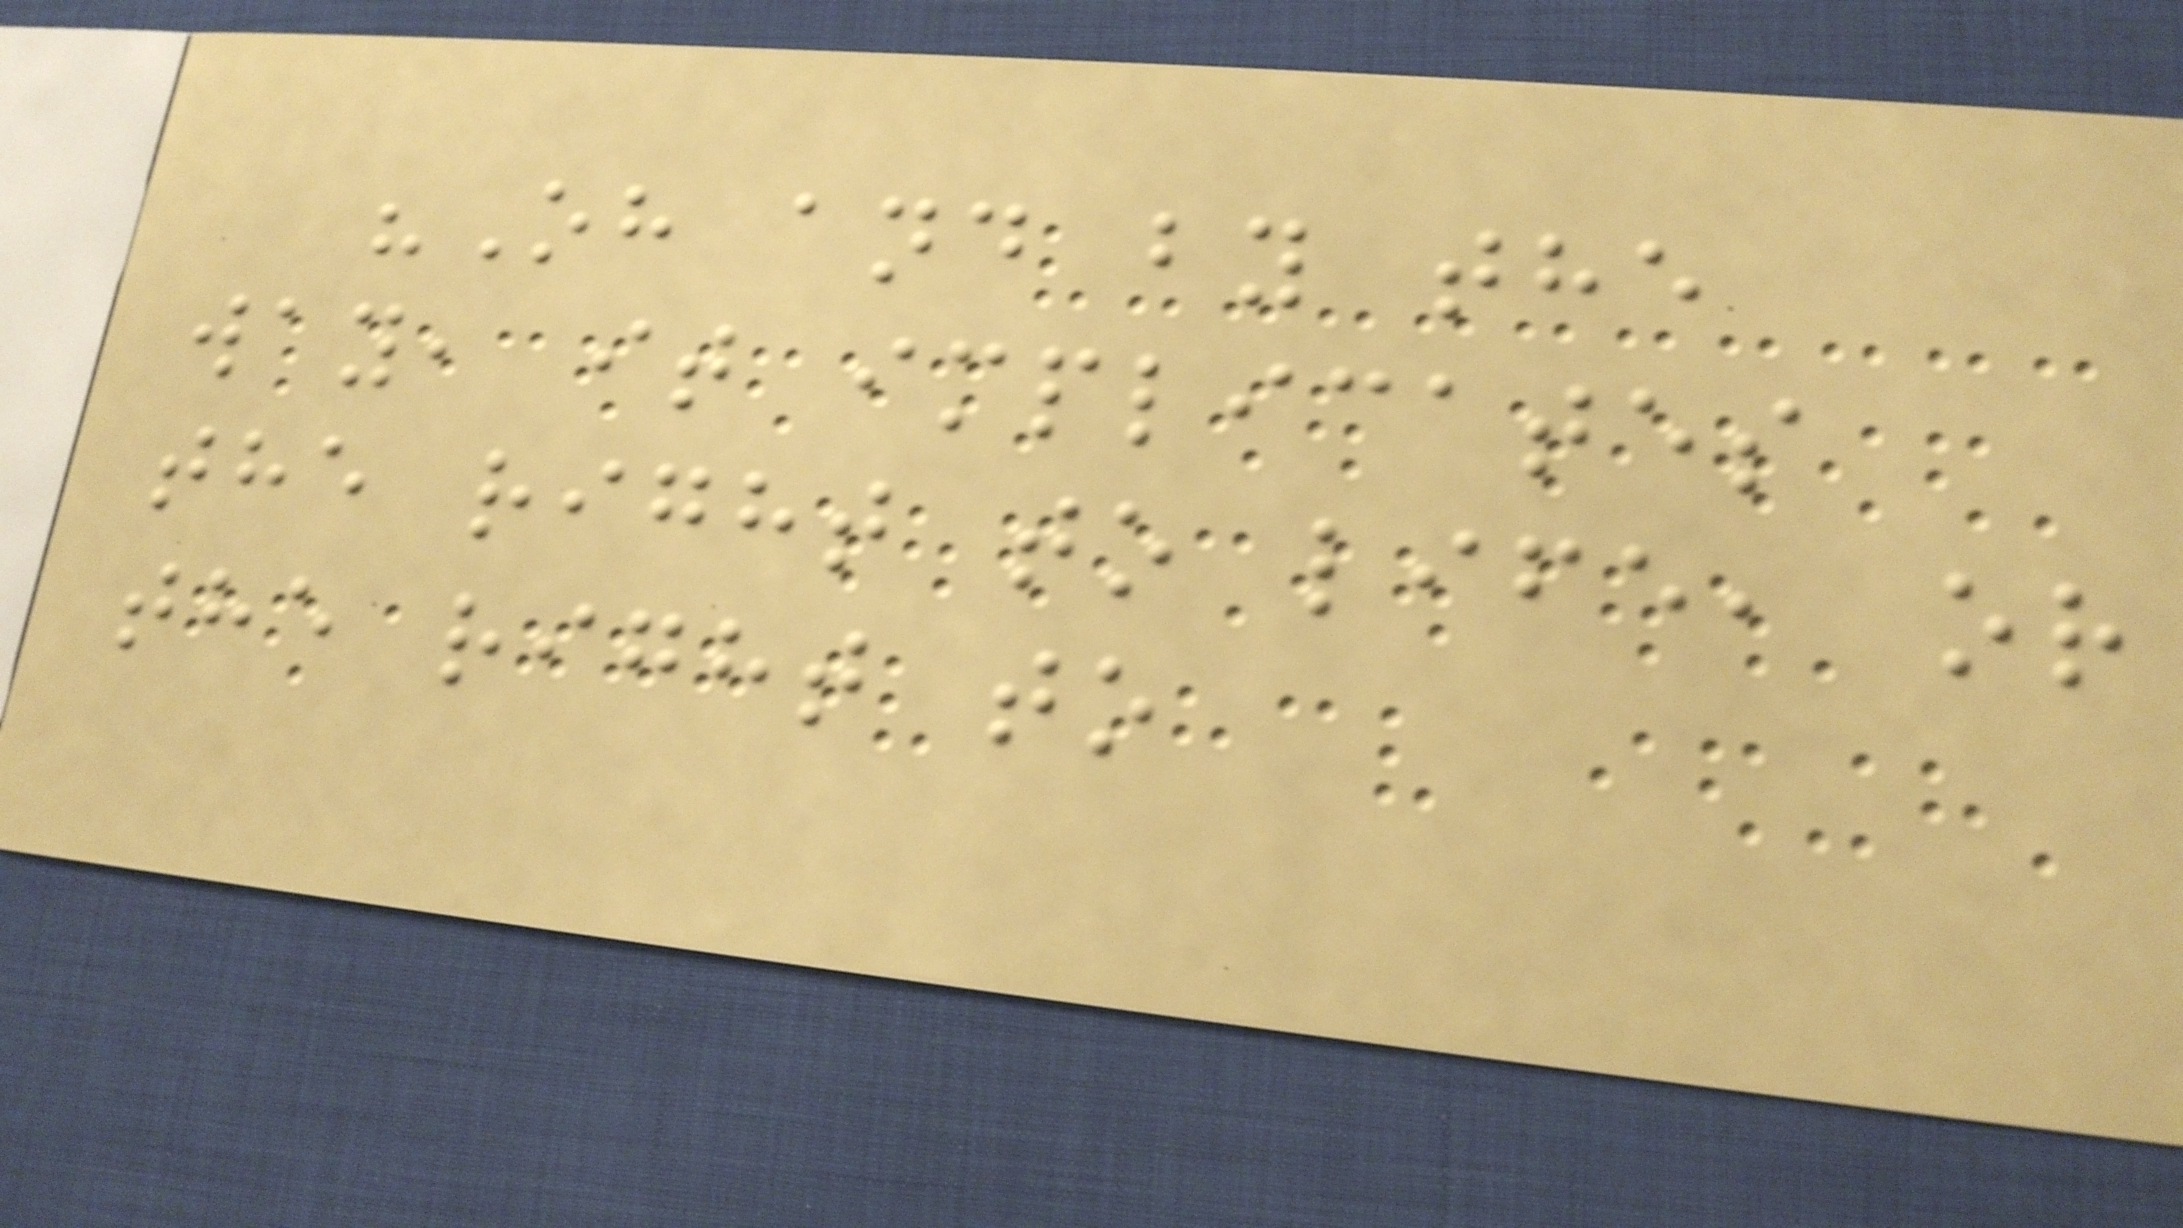"Oh and by the
way, it implicates
the right to life, or
the right to
